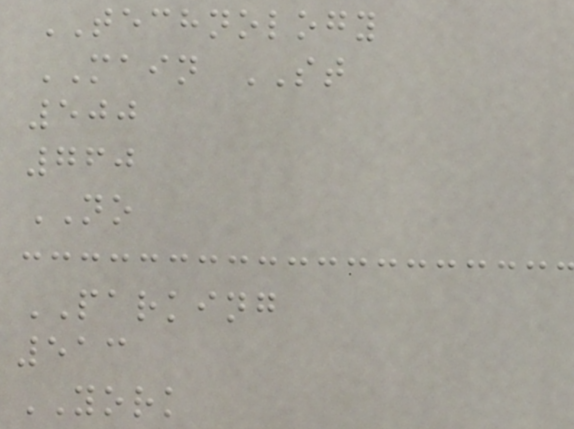TECHNOLOGY
MAIN ST
500
760
NO
PARKING
513
YORK
